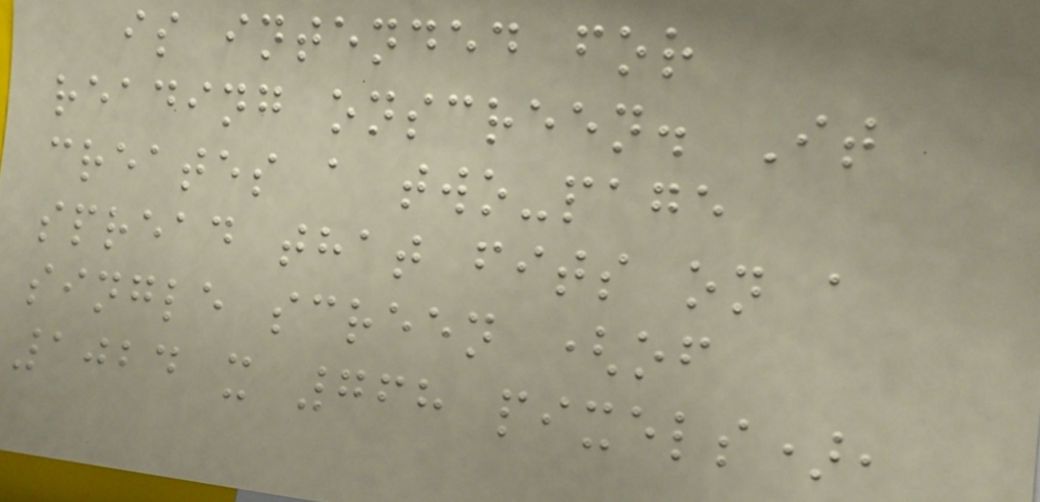is intended for
reading onscreen. It
creates a two-page
spread that fits on a
single screen (of
1024 x 768 pixels),
